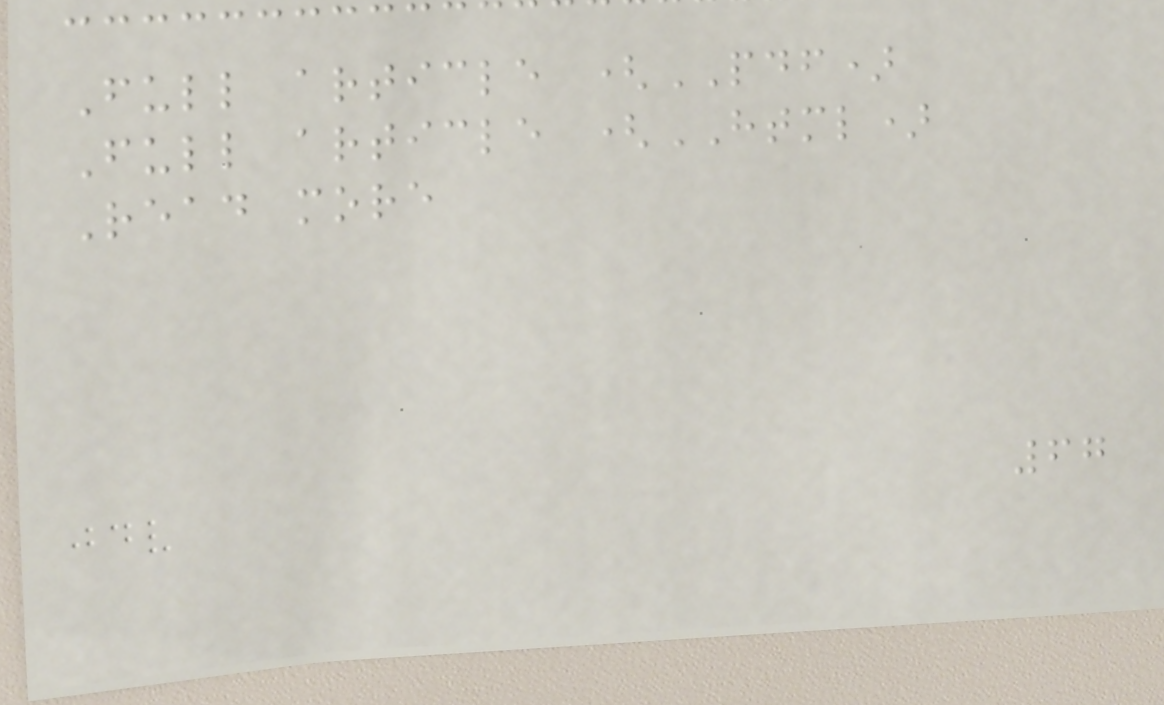Full article (PDF)
Full article (HTML)
Read more
67
